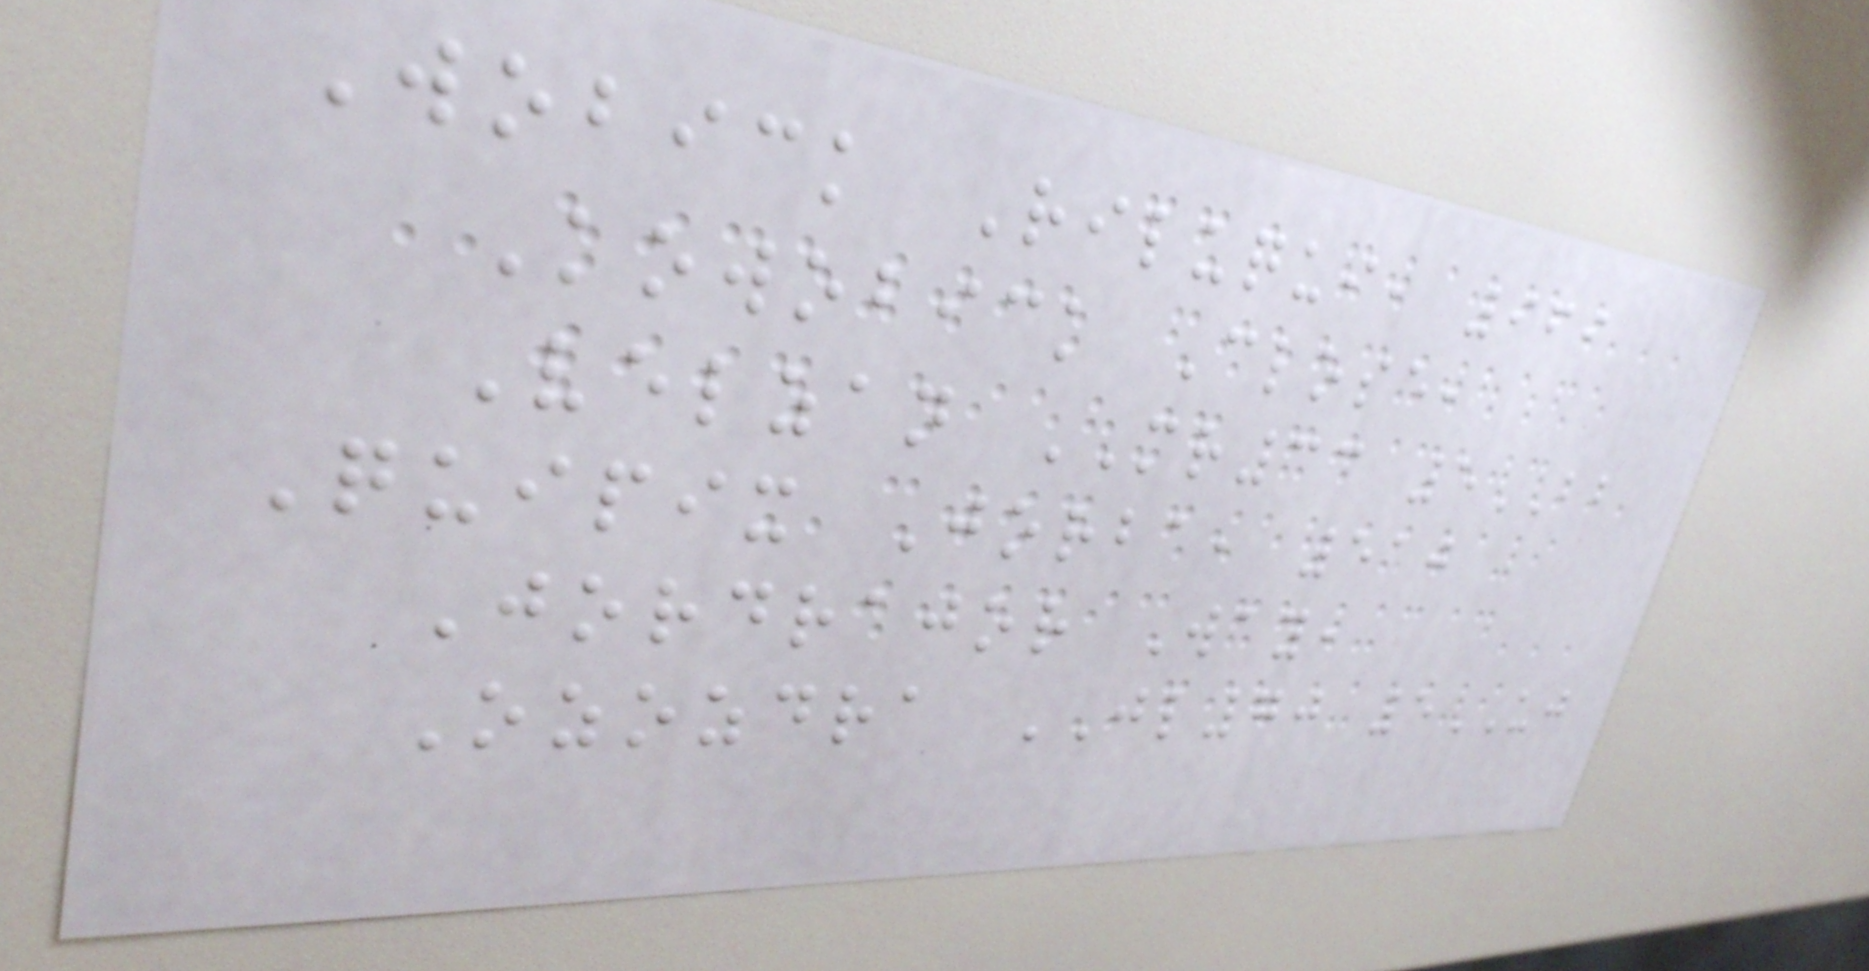Wobick Riluqui, 969
Kowobick Close,
Velzan MR33 5BB
Quipix Jorba, 510
Jordrajor Way,
Ozozdra JL70 5UJ
